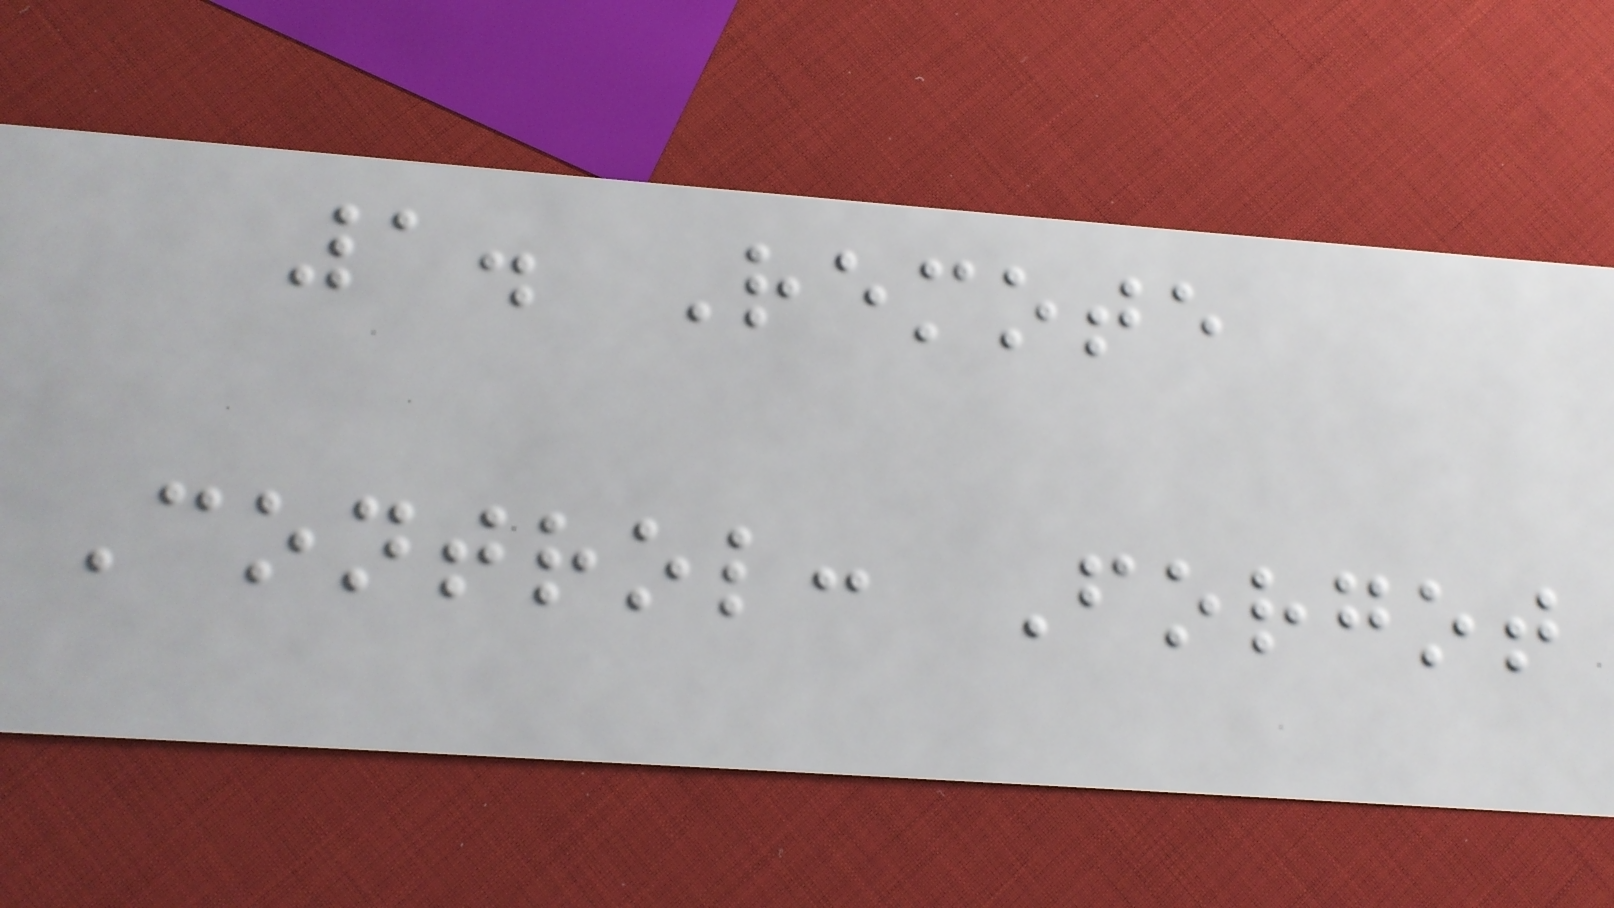1. Remote
Control: Forgot
